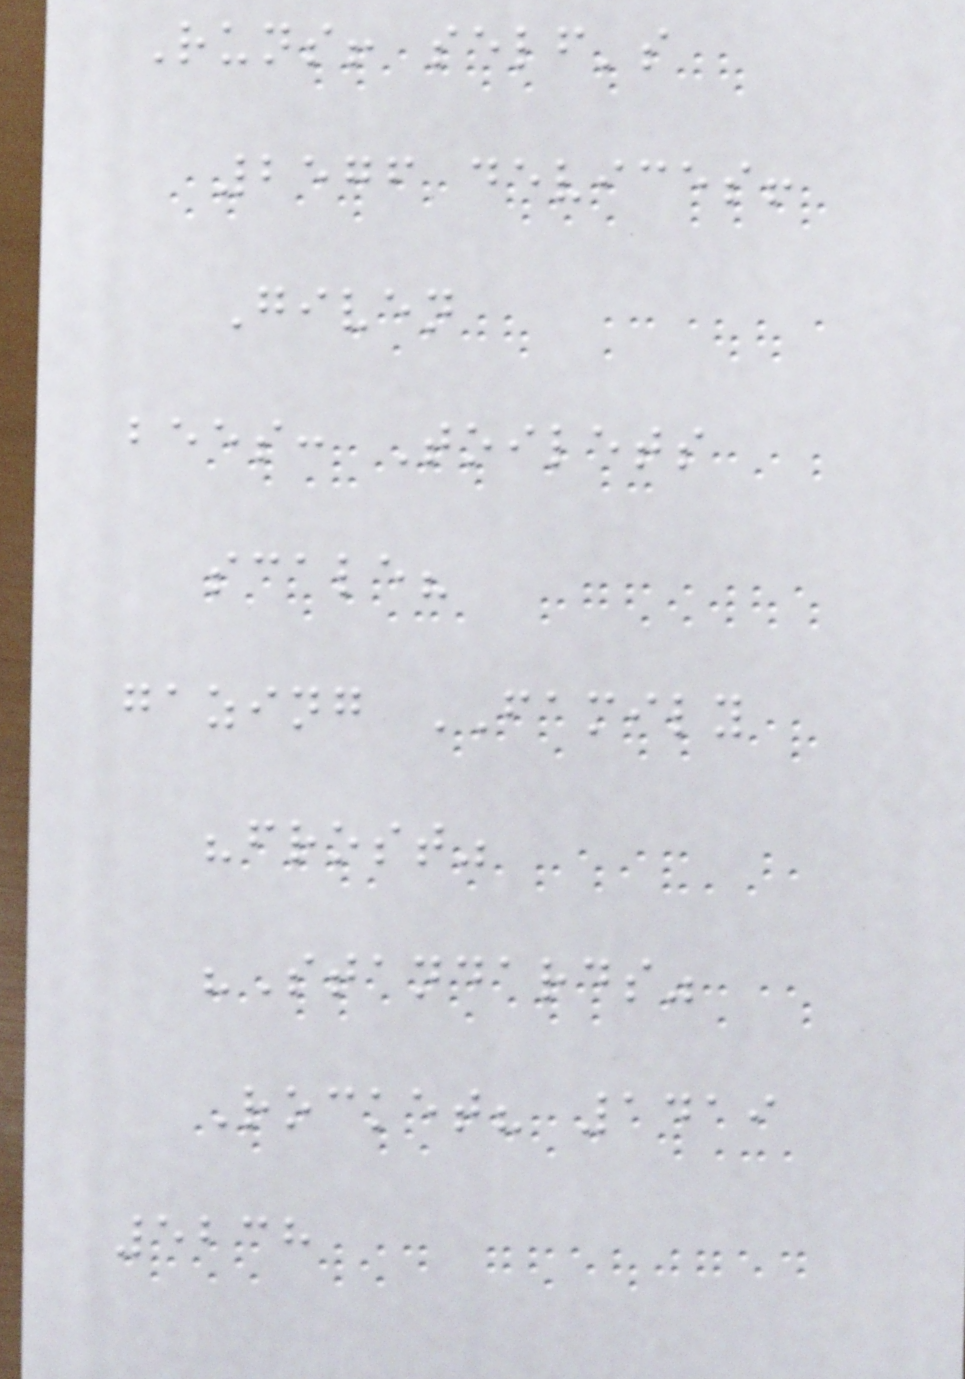Runs! self's
2576 devices!
Given
bees: Toilets
scale?
gazing FAMILY
"frost"
"Standards"
Rocket? 1419
5238
